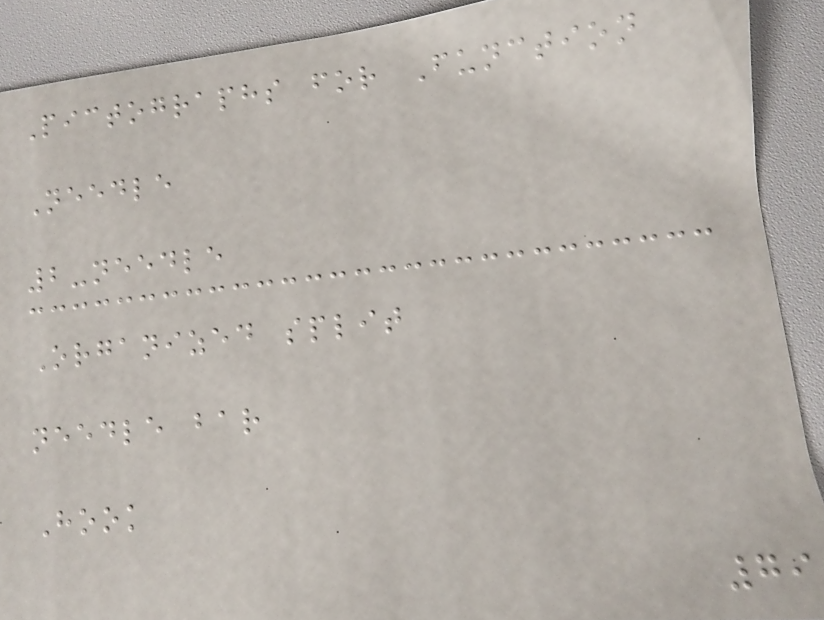Pictographs for Function
Needle
2-needle
Organized split
needle bar
Hook
79
